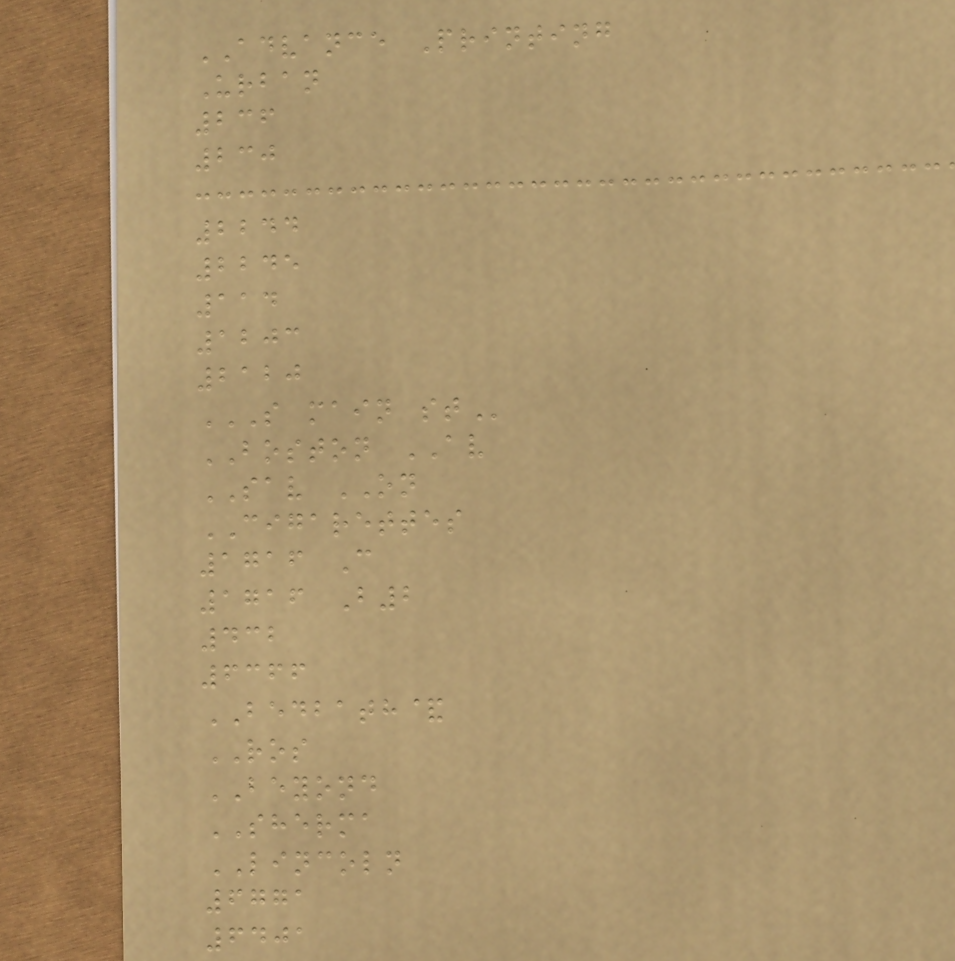ADVANCE Printing
Urban
236
230
2244
2245
114
1203
2120
S MAIN ST
BOSTON AV
SAV ON
CIGARETTES
1716 C
1716 B2
432
6366
BEDBATH&
ROS
BEYOND
SHERMA
LINCOLN
6771
6401
